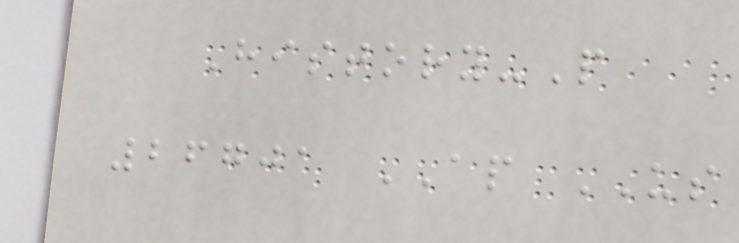History-P
26701 AP US
